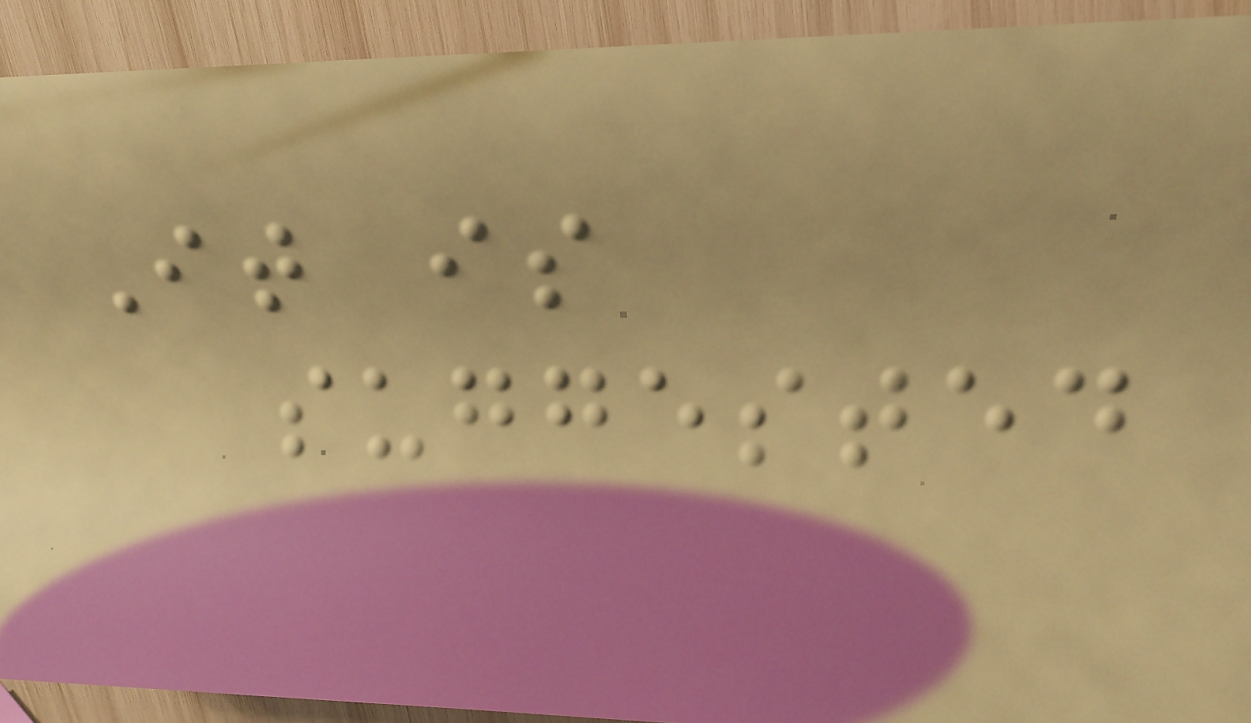It is
suggested
